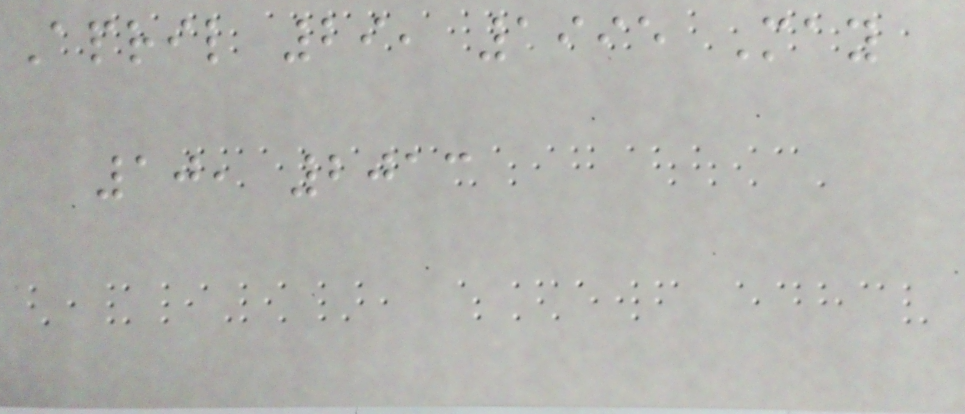April 29, 1995 May
10, 2013
